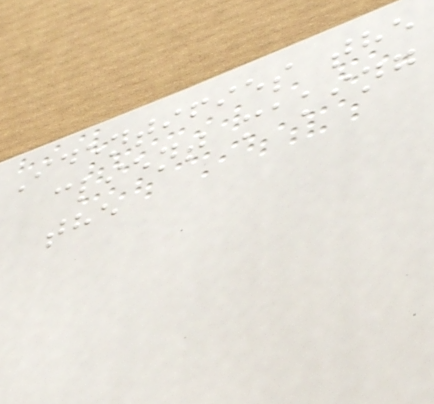Identifies the
client making
the
